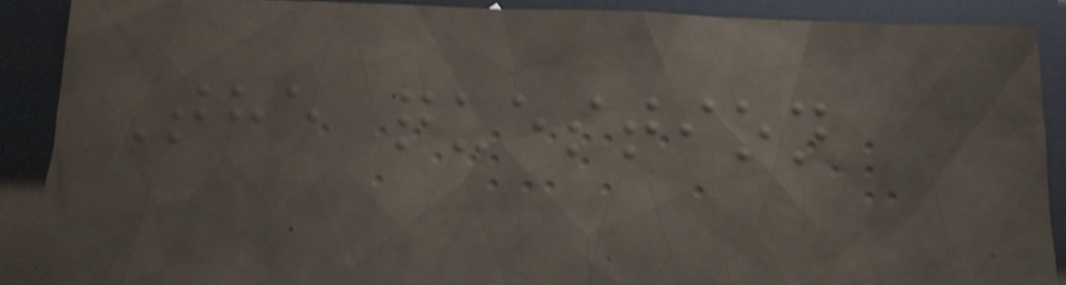The question
